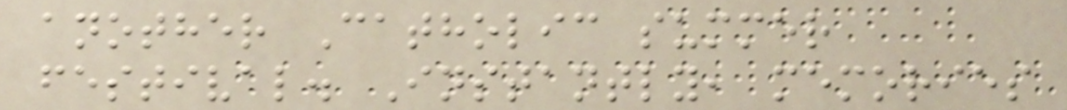another Catholic summer
festival. Instantly, memories
